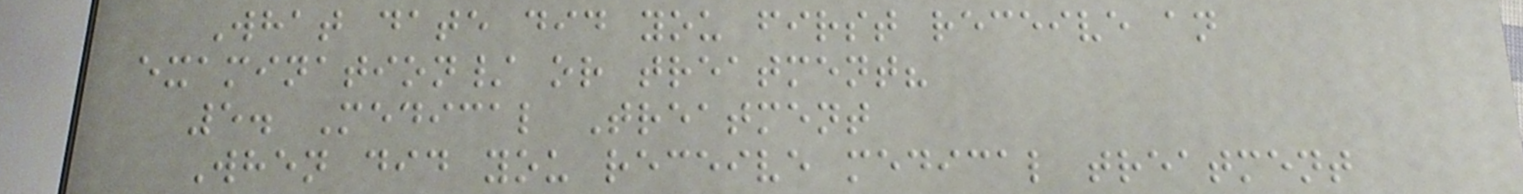What date did you first receive an
examination/ or treatment?
5. Medical Treatment
When did you receive medical treatment
